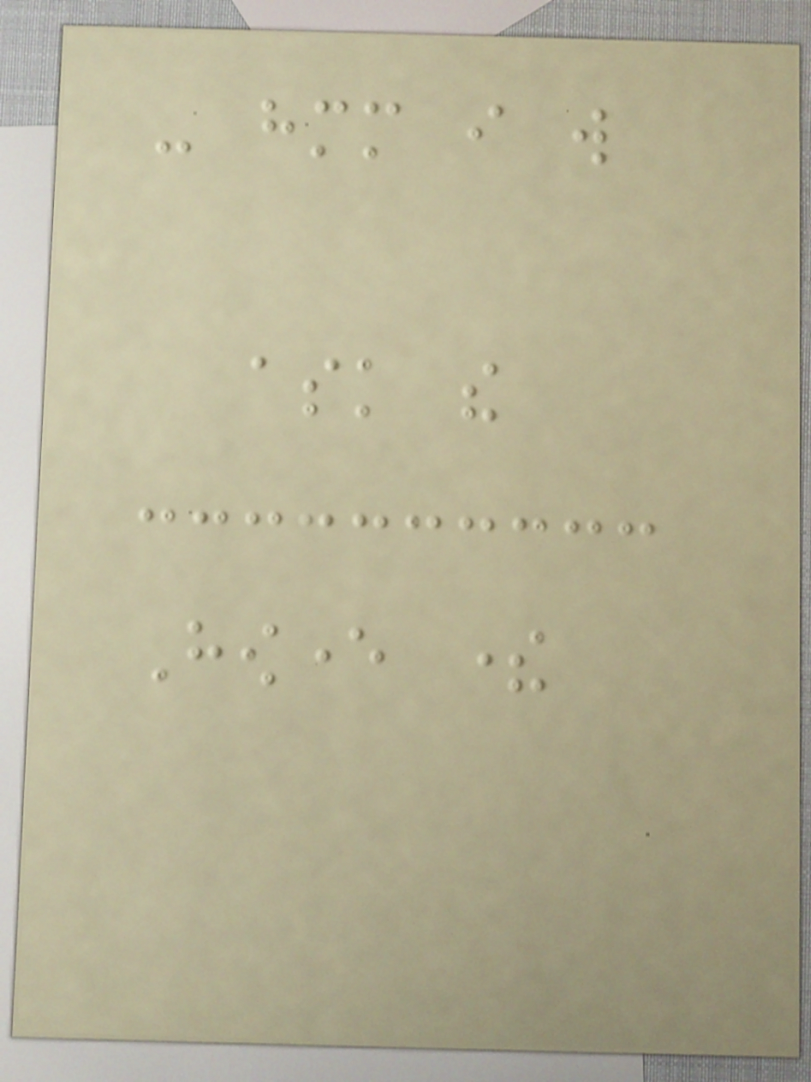- hmm i will
ask the
However there
